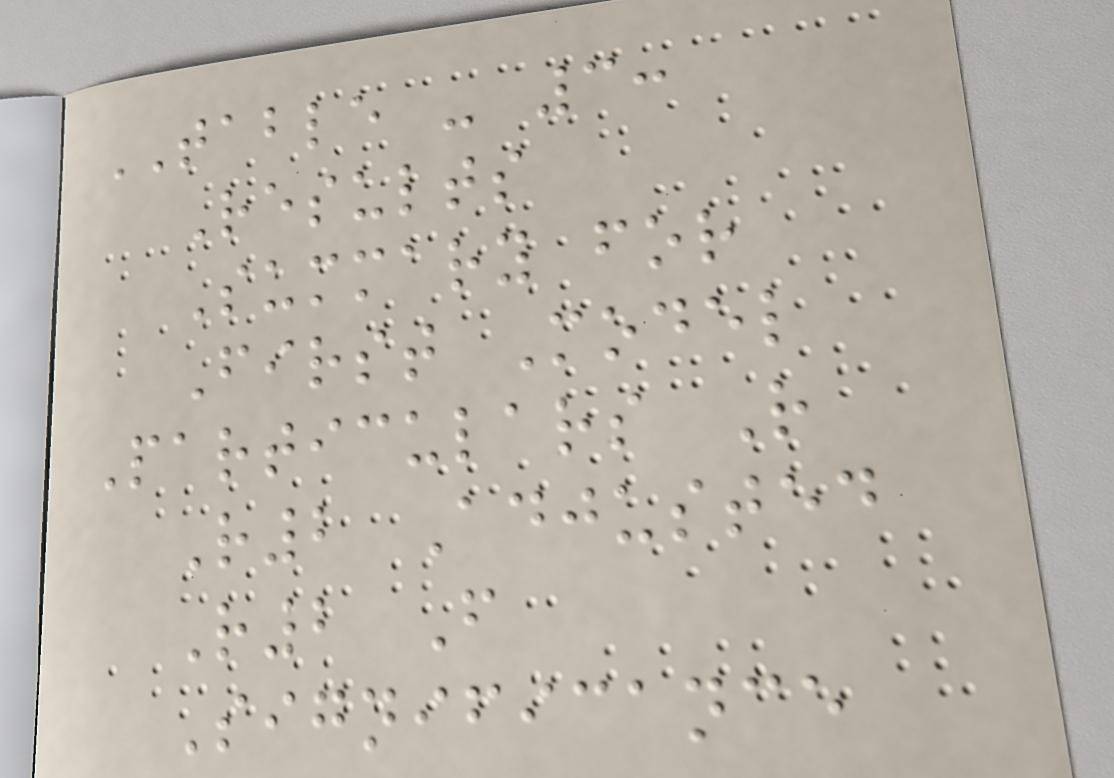TABLE - 3:
Results
Summary for
First Model
Particulars R
R2 Adjusted
R2 F
Significance
